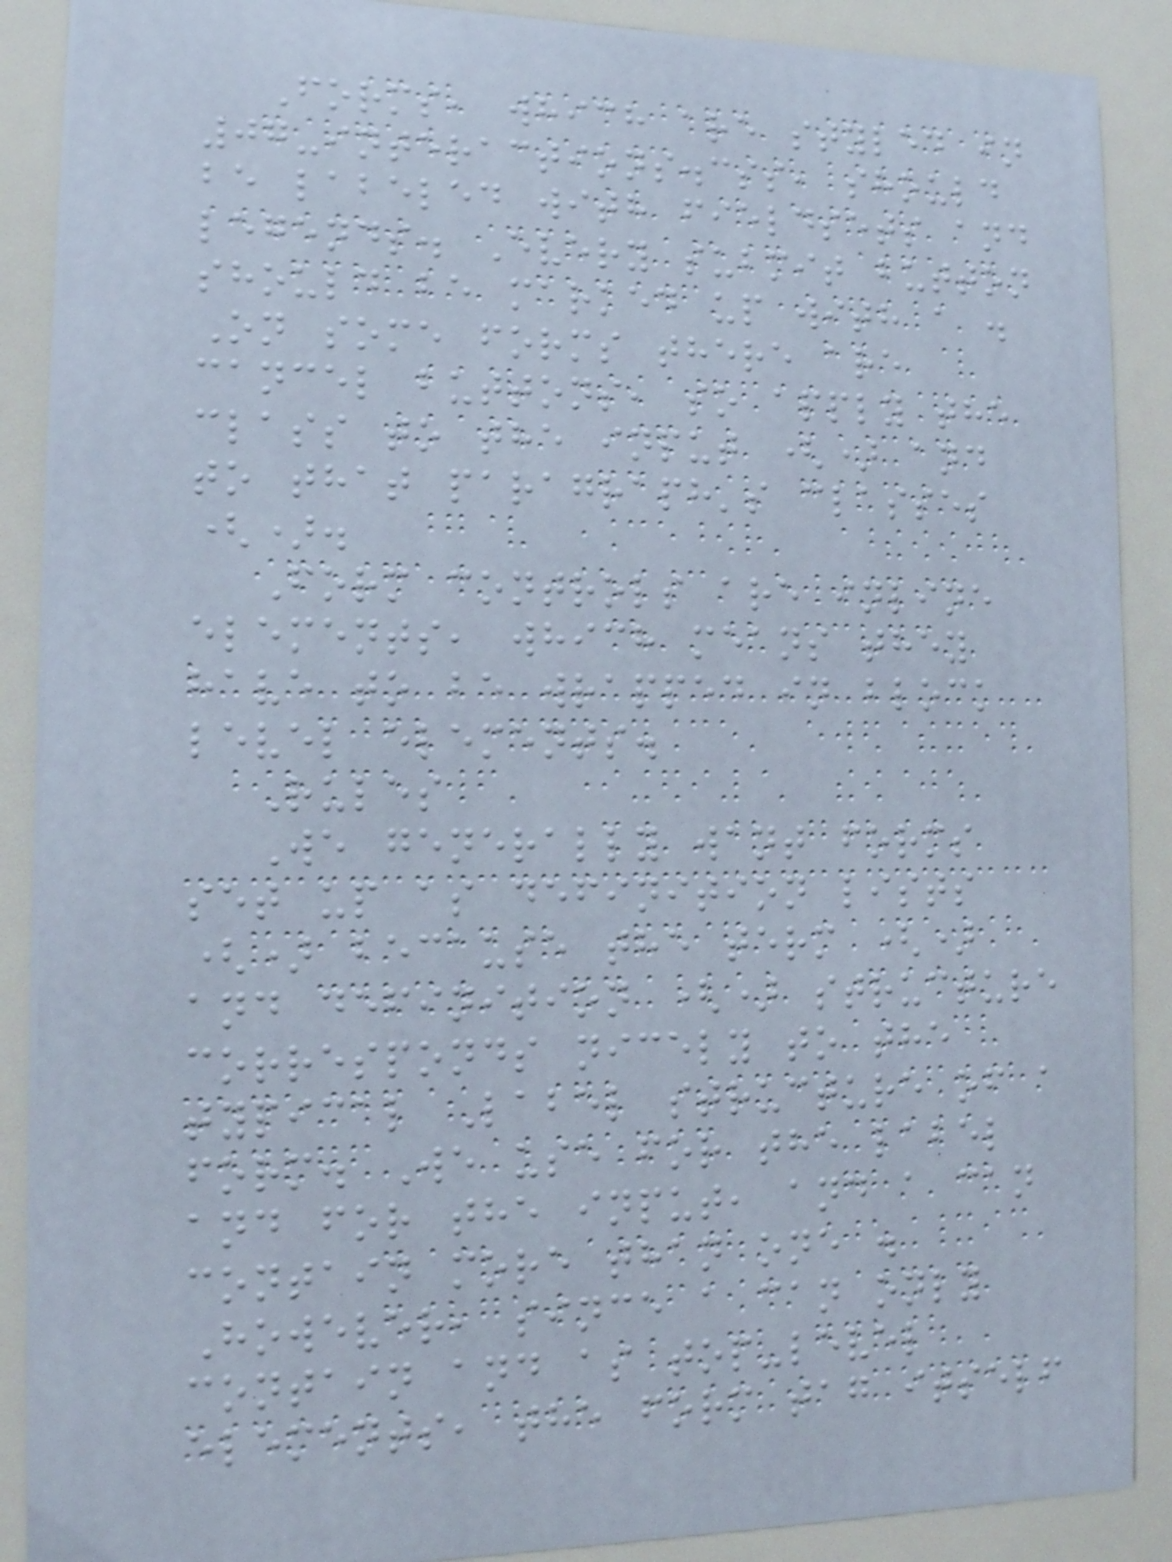Forms, which are styled in
07-interactions.css, should
be labeled with fieldsets and
legends. Every submit button
should be marked up with a .
On some forms there are
cancel buttons, so apply the
class to the input () and
to that paragraph's classes
().
Form controls are inline
elements, which means they
have to be wrapped in block
level elements.
Rules
We generally want forms
set up as definition lists
() because the term ()
and definition () structure
corresponds nicely to the
typical Label structure of a
form. We use for the label
and for the input, and a can
contain more than one .
However, since a can only
contain and as top-level
elements, the form tag itself
